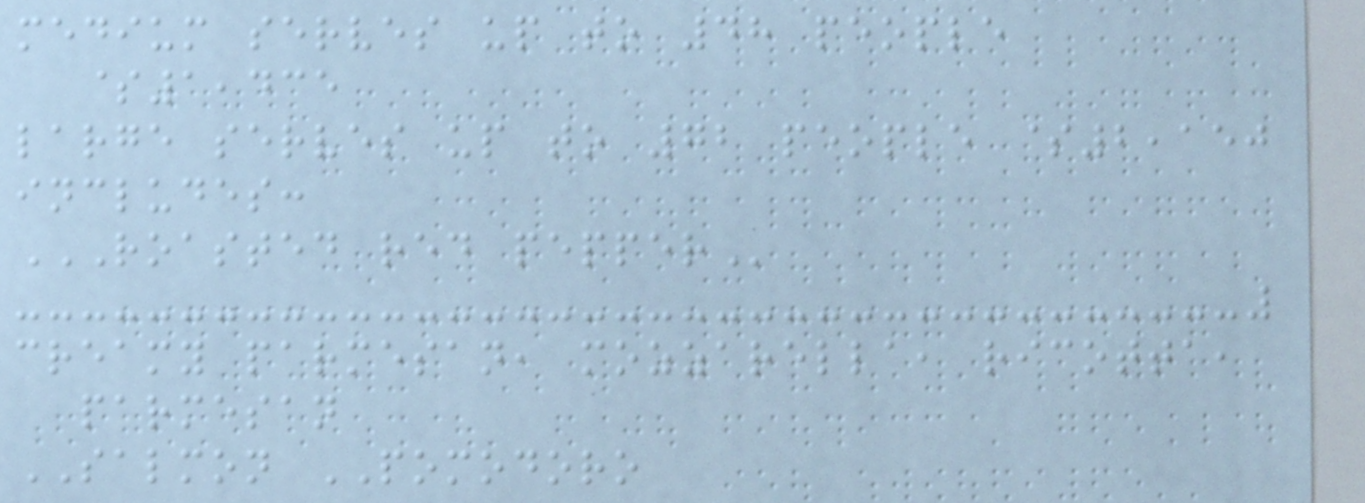medium serves up to 48 people
$1,435
large serves up to 72 people $2,150
includes:
ROASTED RED PEPPER
creamy parmesan, mozzarella, ricotta,
parmesan
SALMON POMODORO
